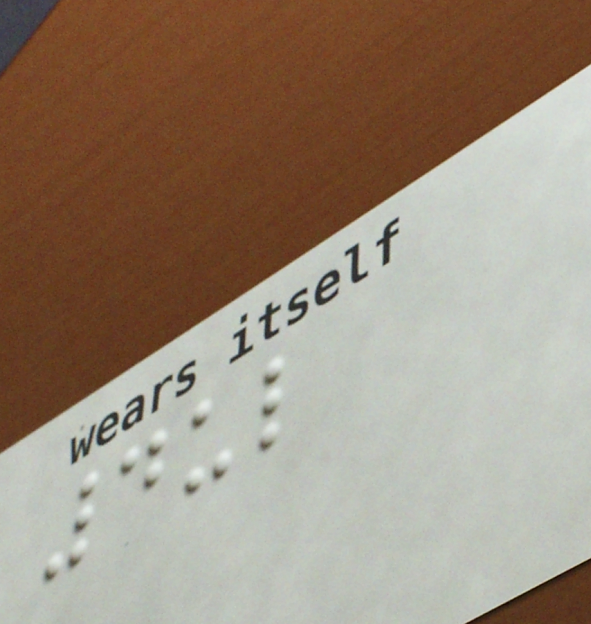4ul
